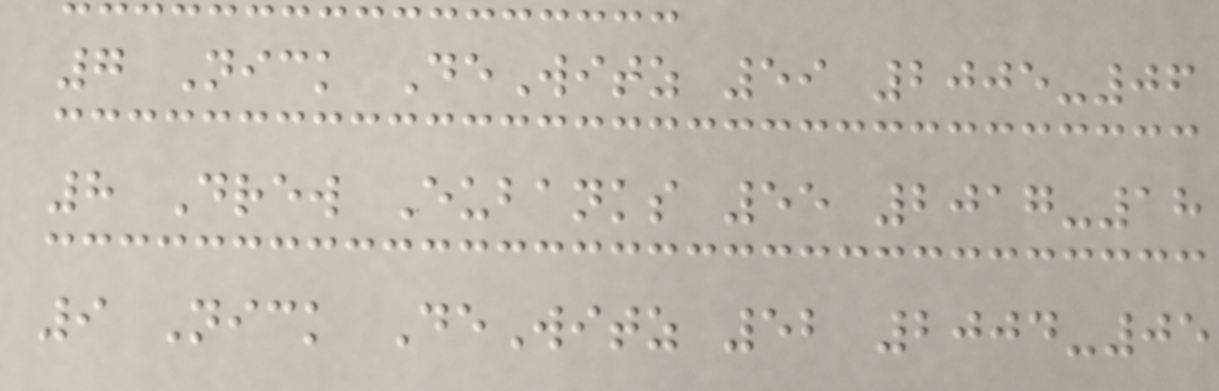7 Nick DeWitz 59 2005-06
8 Drew Eubanks 55 2017-18
9 Nick DeWitz 52 2004-05
